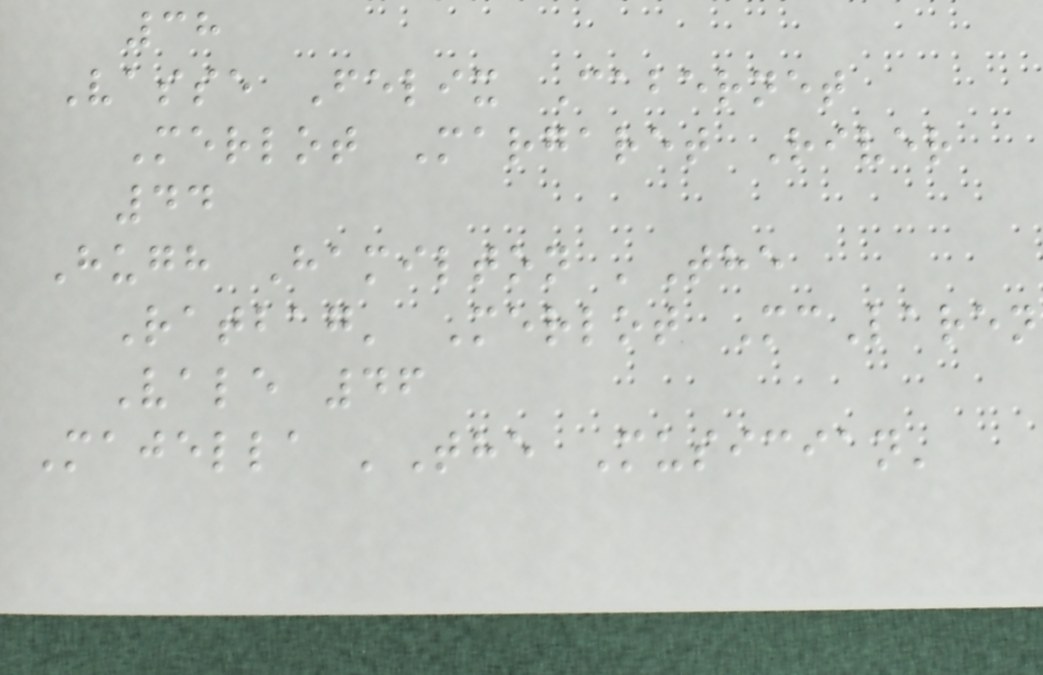38
Vasse Felix Cabernet
Merlot Margaret River
44
Hugh Hamilton 'The
Ratbag' Merlot McLaren
Vale 46
Majella 'The Musician'
